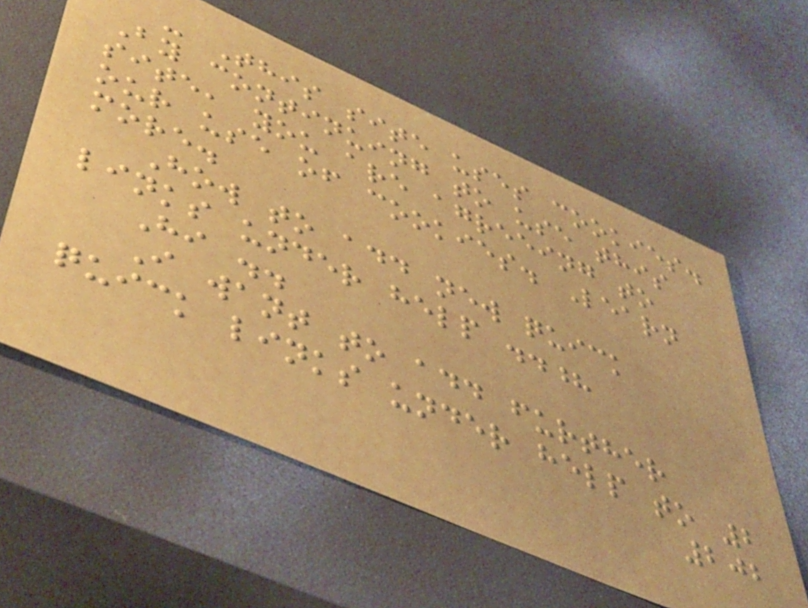- This site uses cookies.
By continuing to use this
site, you are agreeing to
our use of cookies. Learn
more.
How to add new quick
links under help ..?
Hi ..
I want to add further
quick links under help to 2
202
